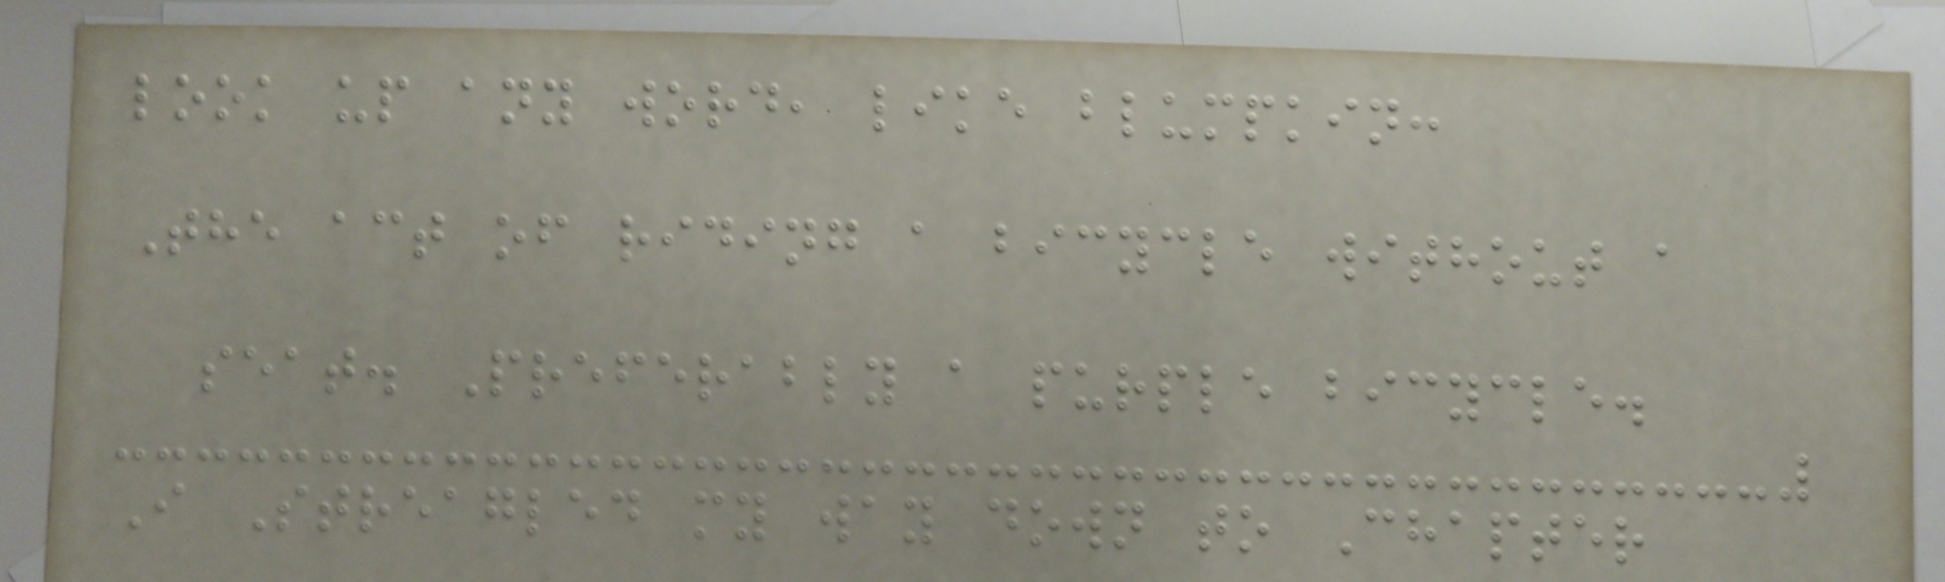look up any word, like blumpkin:
The act of riding a bicycle without a
seat. Preferably a purple bicycle.
I Streagled my way down to Chapter
